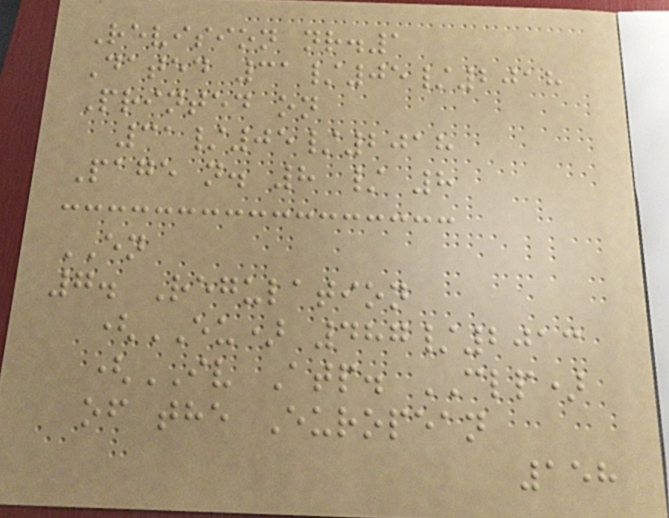Revision nr.1
Dated 31/05/2018
Printed on
31/05/2018
Page n. 8 / 8
EN
7. Regulation
(EU) 487/2013
(IV Atp. CLP)
of the European
158
